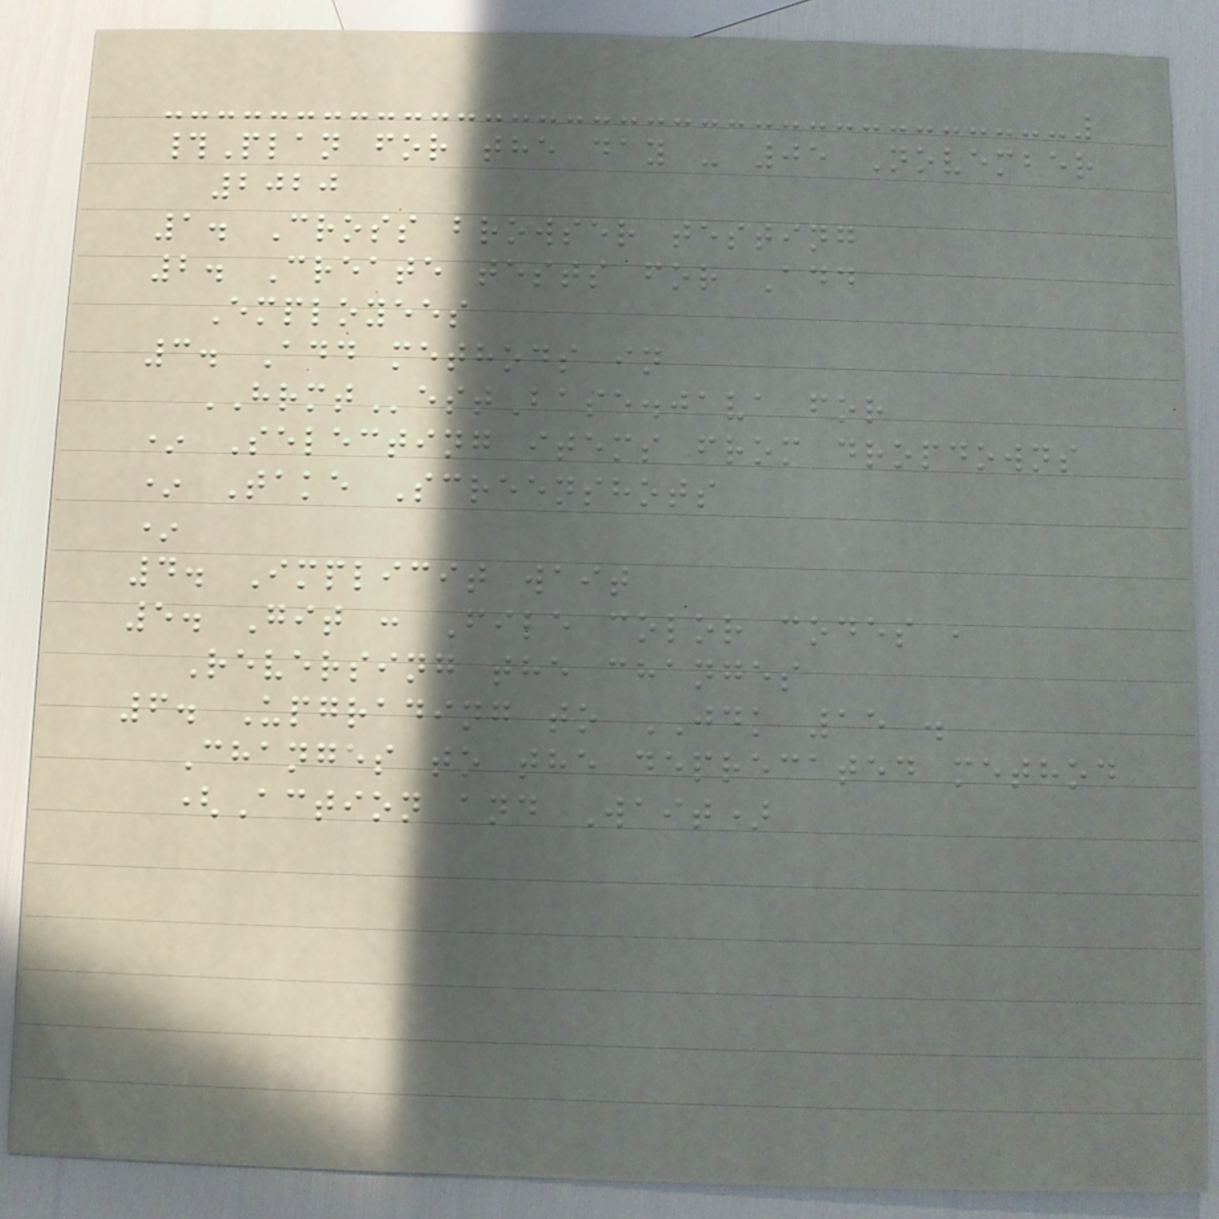#Plan for the day - 05 November
2020
1. Cross browser testing
2. Create tests for Add
Employees
3. Add methods in
HRMTestBase.java for
* Selecting items from dropdowns
* Take Screenshots
*
4. Implicit wait
5. Git : File color codes ,
Reversing the changes
6. Upgrading to JDK 15 .
Changes to the deprecated method
(Action and Wait)
